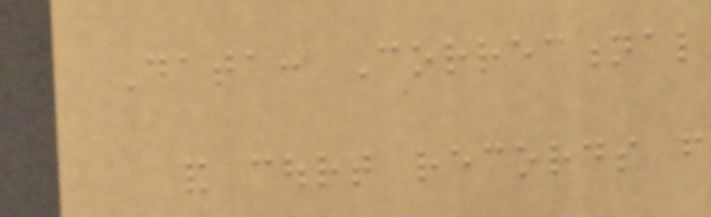Data: Correctional
and court records from
